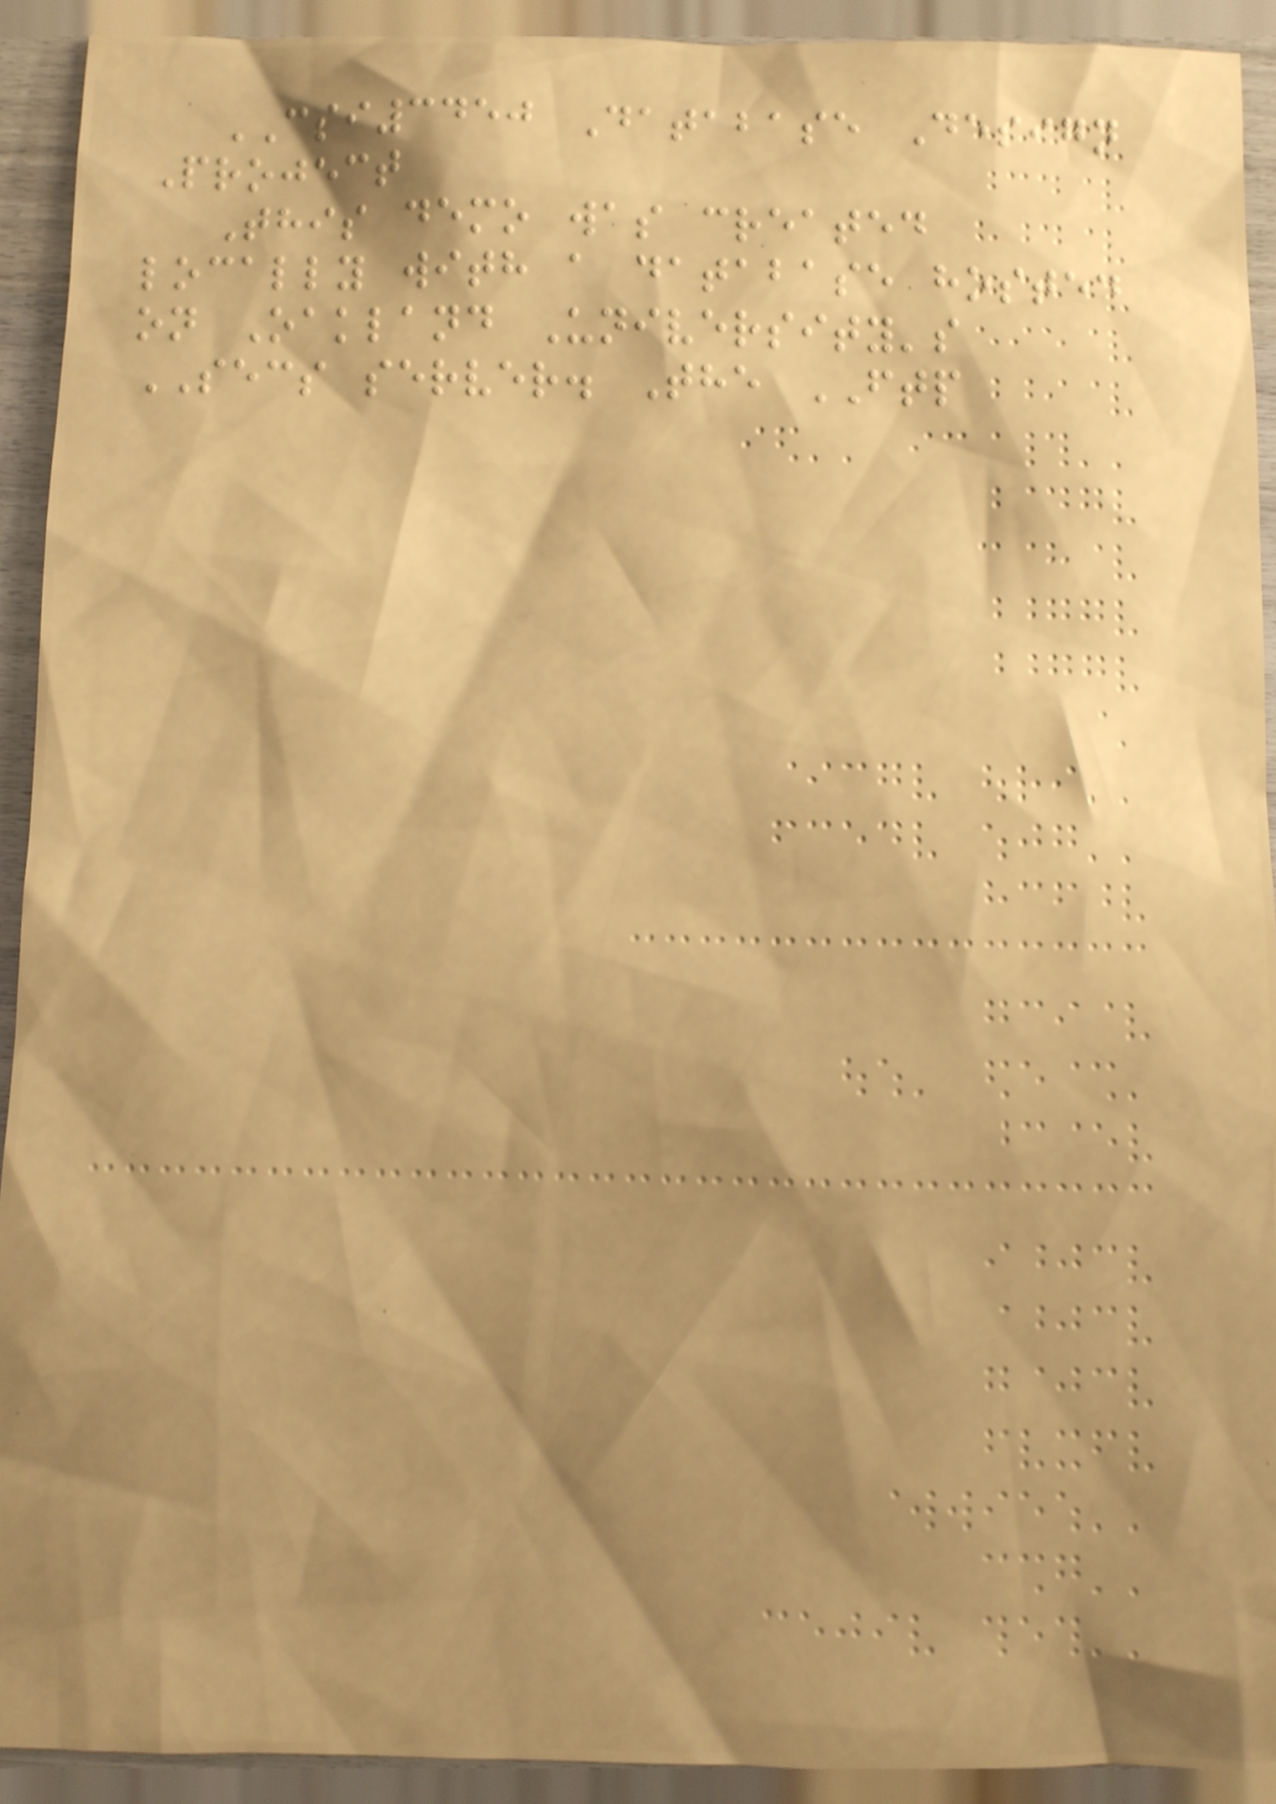CSI3450 Database Design
Project
This demo was created
locally with a database hosted
on Oakland University's
SECS server. The FTP
